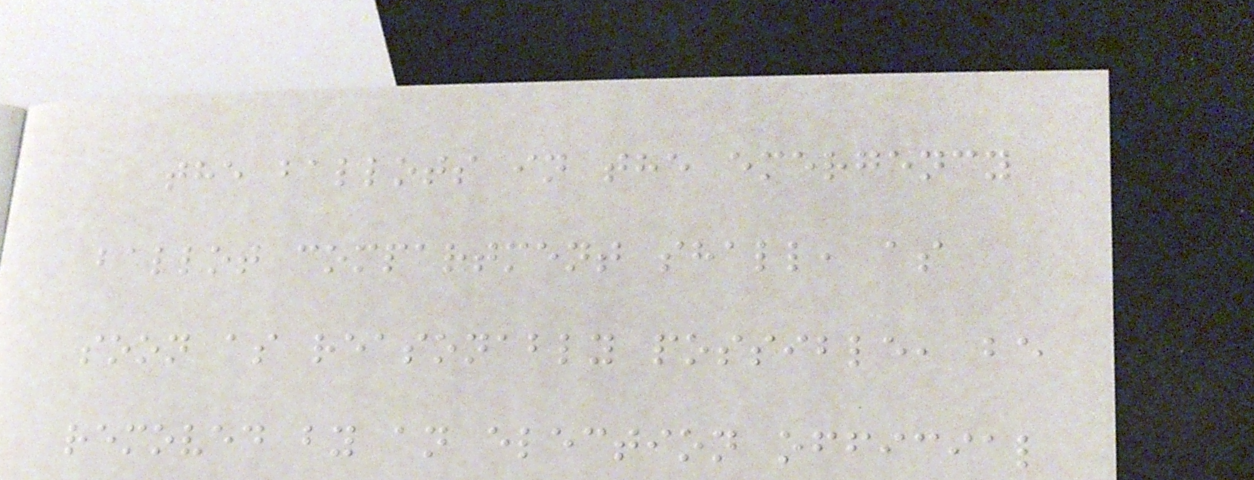the ballots in the emergency
ballot compartment shall, as
soon as reasonably possible, be
removed by an election official
